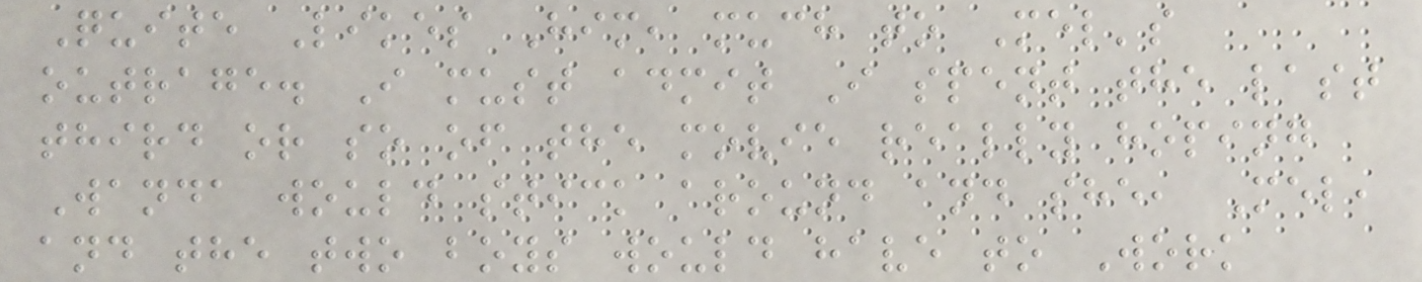Quite Likes Him, much to Mel's
outrage. I must admit I spent the last
third or so of the movie really hoping
Wanda would stick around and she, Mel,
and the two boys would have to Work
